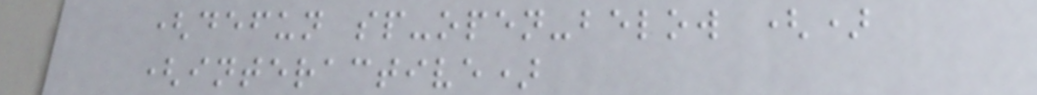(defun sp-open-below ()
(interactive)
